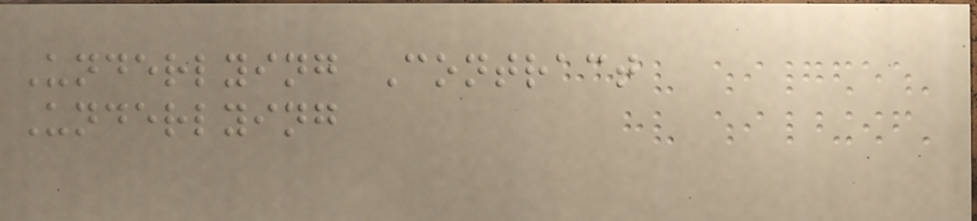Underlying Contract
Underlying
